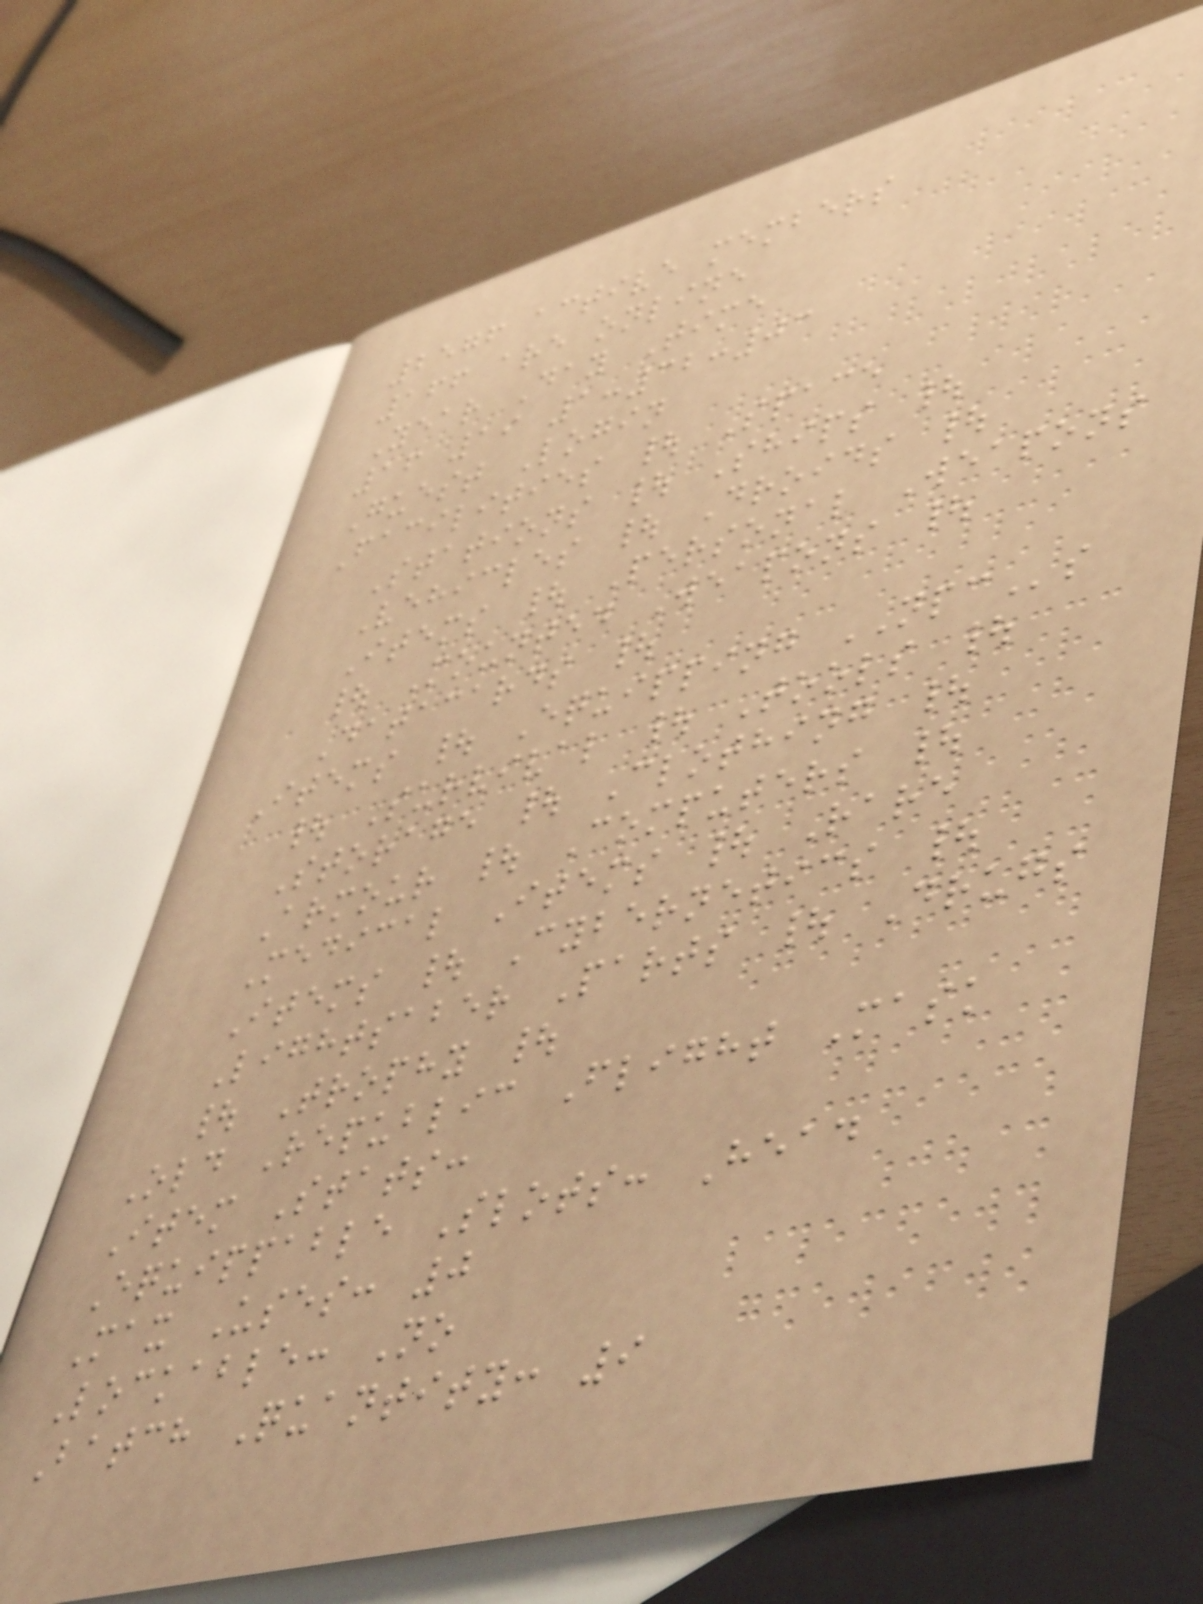2576 active members
166 are online
Year Day Time
16 19 1:32:03
Guest Login
Facilities | Space
Stations | Ships |
Vehicles | Droids |
Items | Personal Weapons
| Mounted Weapons |
Datacards |
Items | Equipping NPCs
| Survival | Tools |
Storage | Clothing |
Armour | Computers |
Medical Items | Rare
Items | Cybernetics |
Lightsaber Parts | Drugs
| Trophy |
Old Republic Flight Mask
Item Stats:
Equippable Slots: Head
Max Uses: 0
Lockable: No
Batch Quantity: 9
